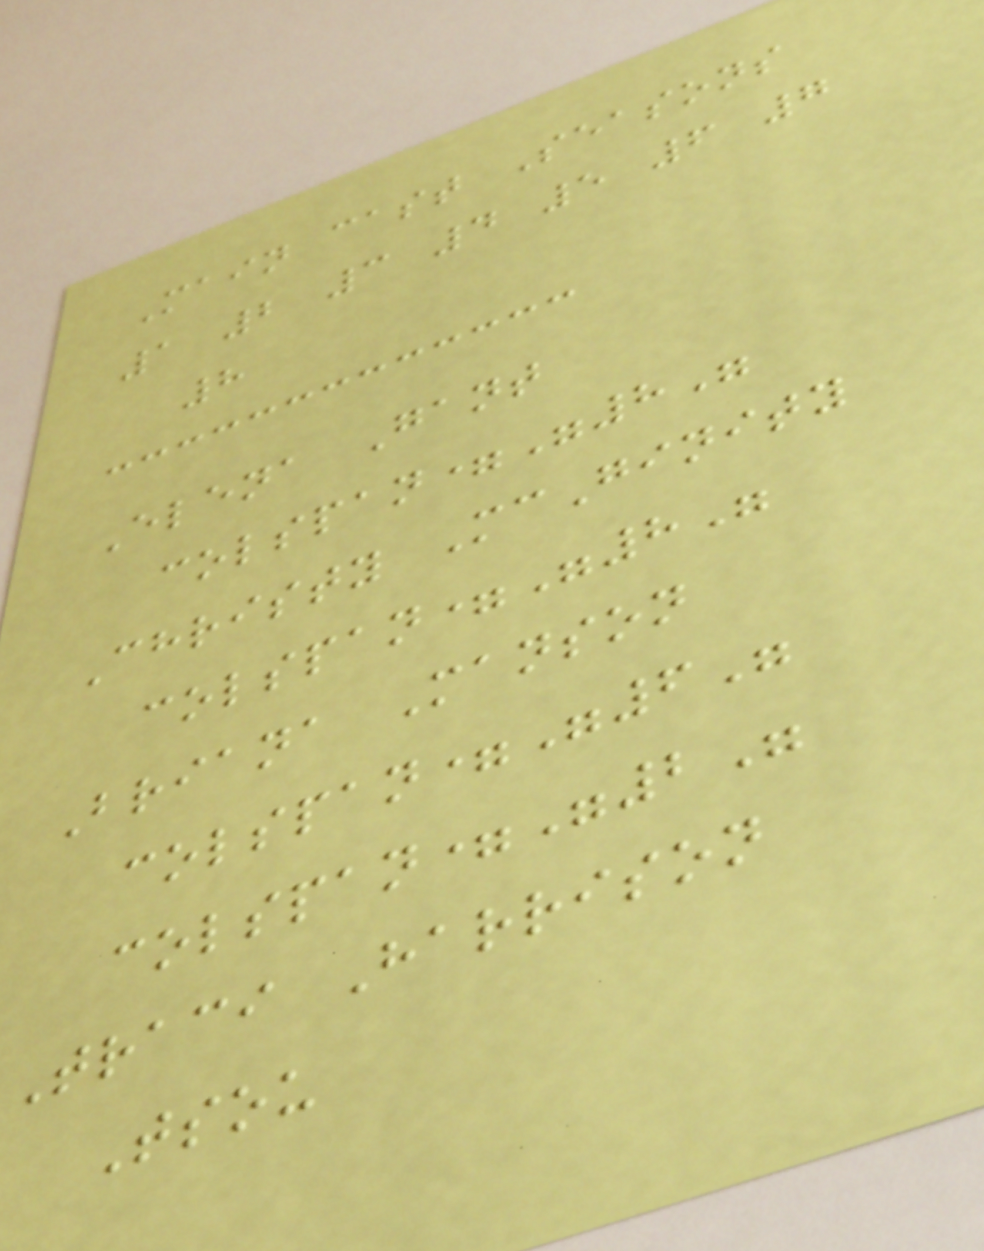Main cast Seasons
1 2 3 4 5 6 7
8
Elena Gant
colspan="8"
Christy McGinity
colspan="8"
Briana Manson
colspan="6"
colspan="2"
Traci Harrison
Tsou
